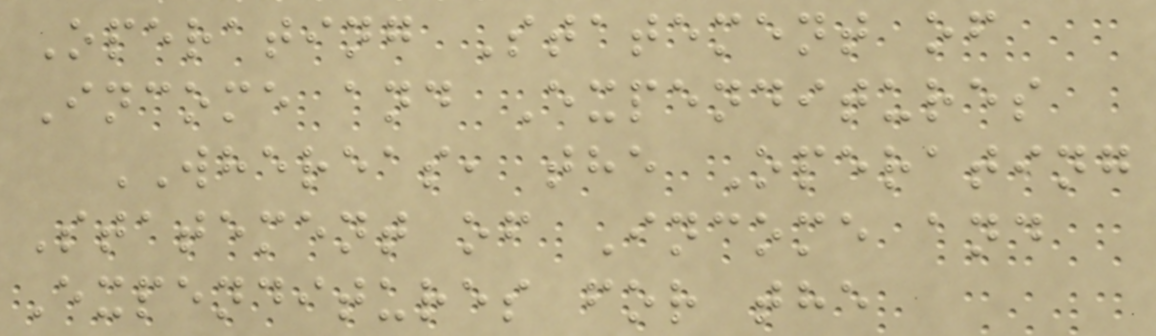Operating Statement of
Income and Expenditures
WHEREAS, the Operating
Statement of Income and
Expenditures for the
